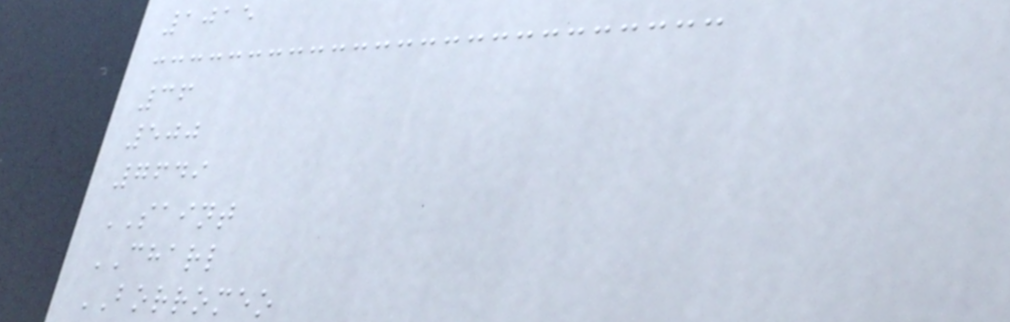1015
36
500
7649
SAINT
CHARL
BORROMEO
